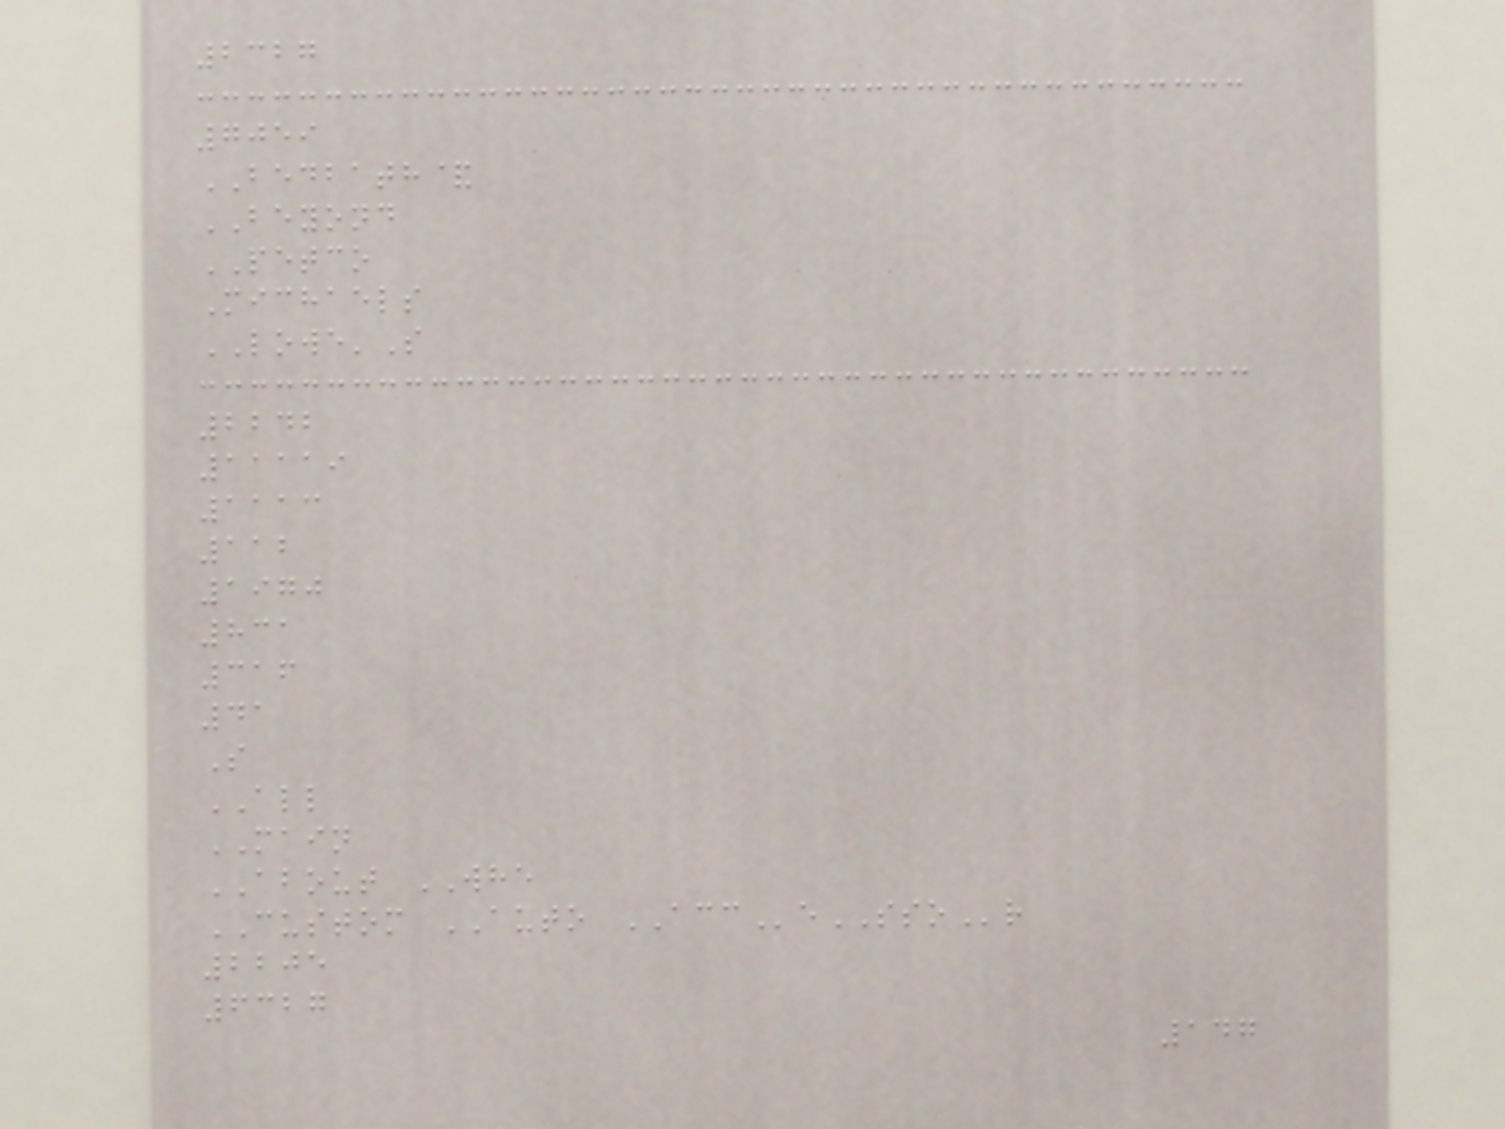2327
7059
BEDBATH&
BEYOND
PETCO
Michaels
LOWE'S
2242
11119
1113
112
1970
831
316
41
S
ALL
MAIN
ABOUT WHE
CUSTOM AUTO ACCeSSOr
2205
6327
147
